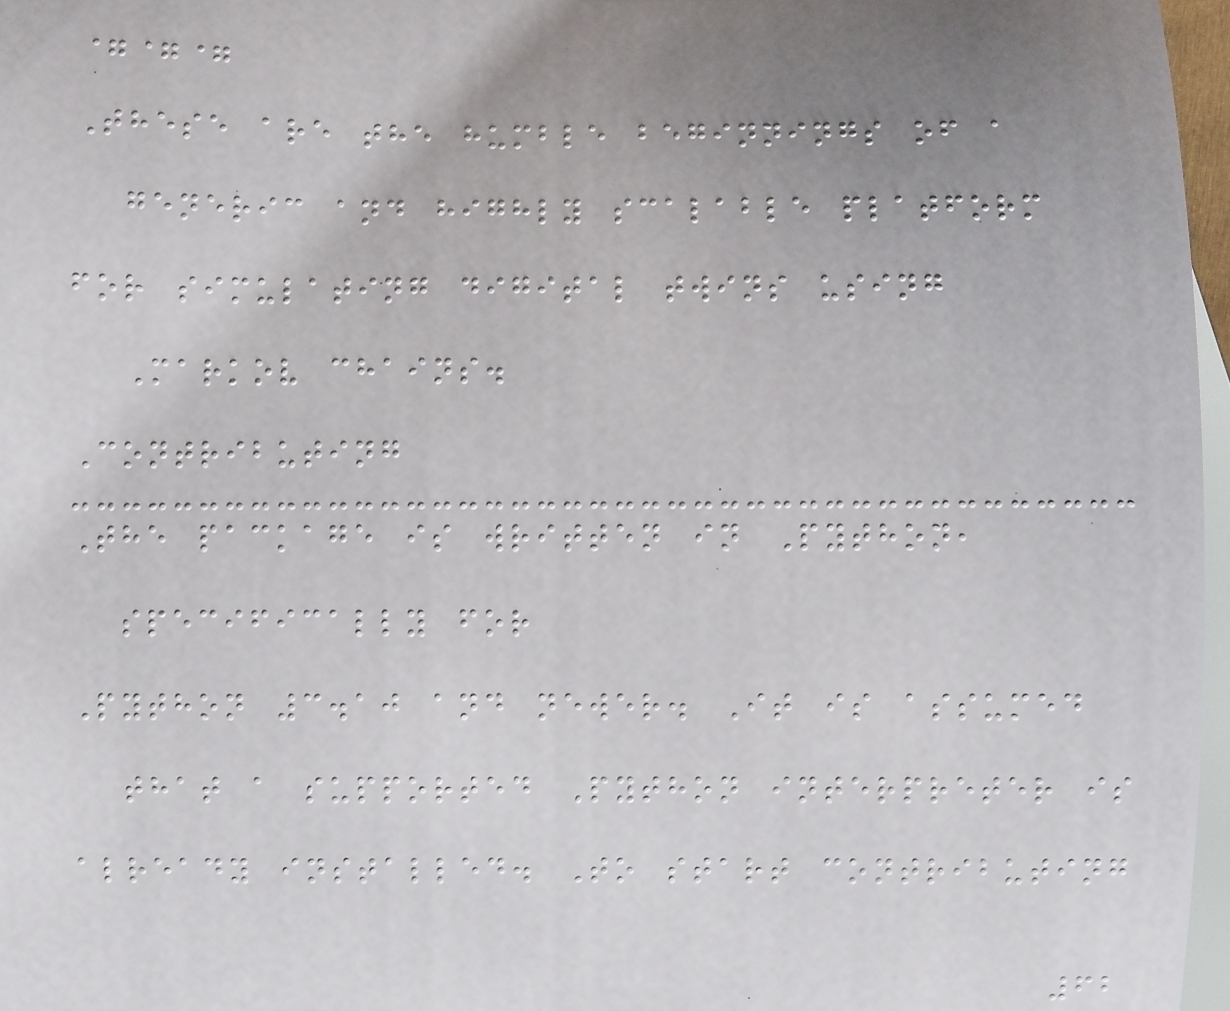===
These are the humble beginnings of a
generic and highly scalable platform
for simulating digital twins using
Markov chains.
Contributing
The package is written in Python,
specifically for
Python 3.10 and newer. It is assumed
that a supported Python interpreter is
already installed. To start contributing
62
